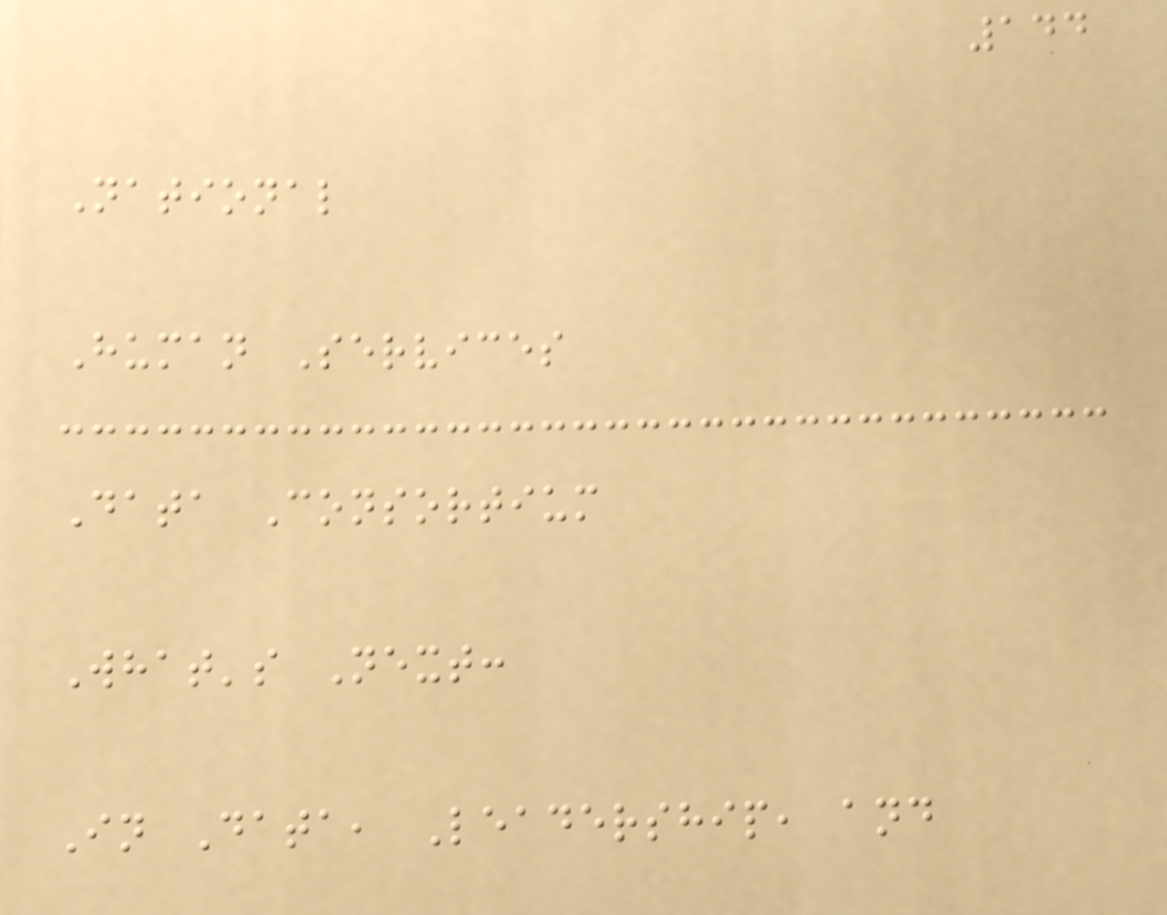144
National
Human Services
Data Consortium
What's Next:
In Data, Leadership, and
